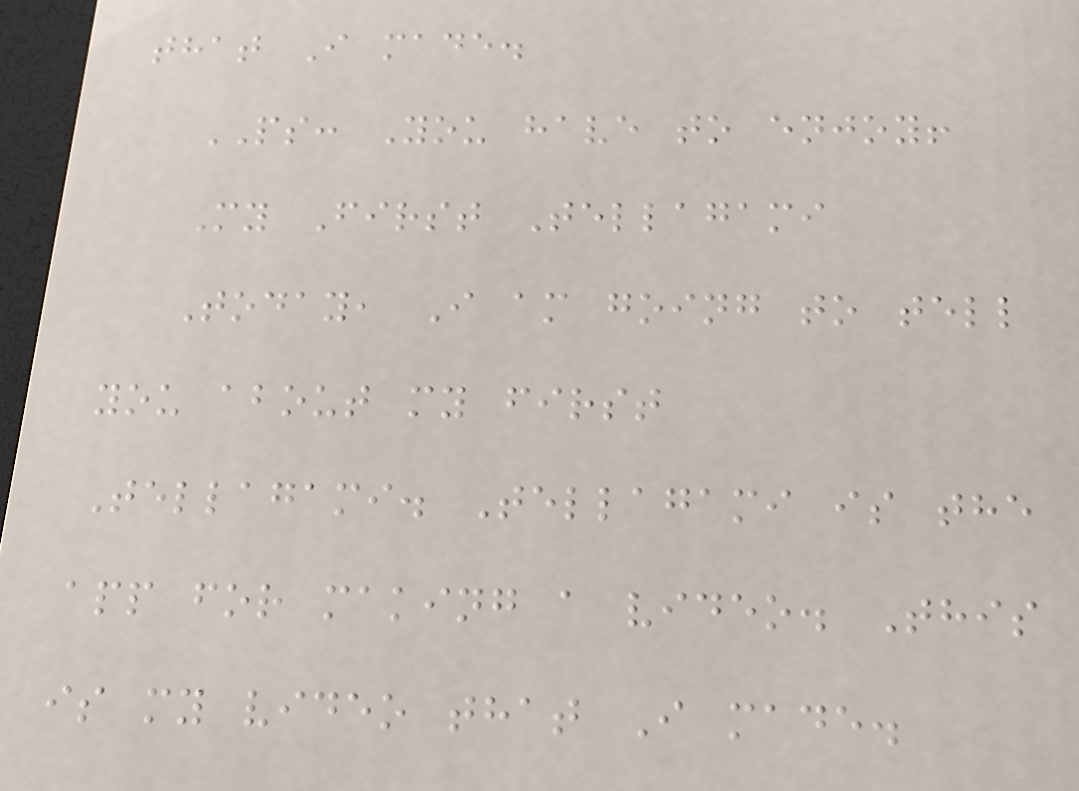that I made.
PS: You have to enjoy!
My First Tellagami
Today, I am going to tell
you about my first
Tellagami. Tellagami is the
app for making a video. This
is my video that I made.
